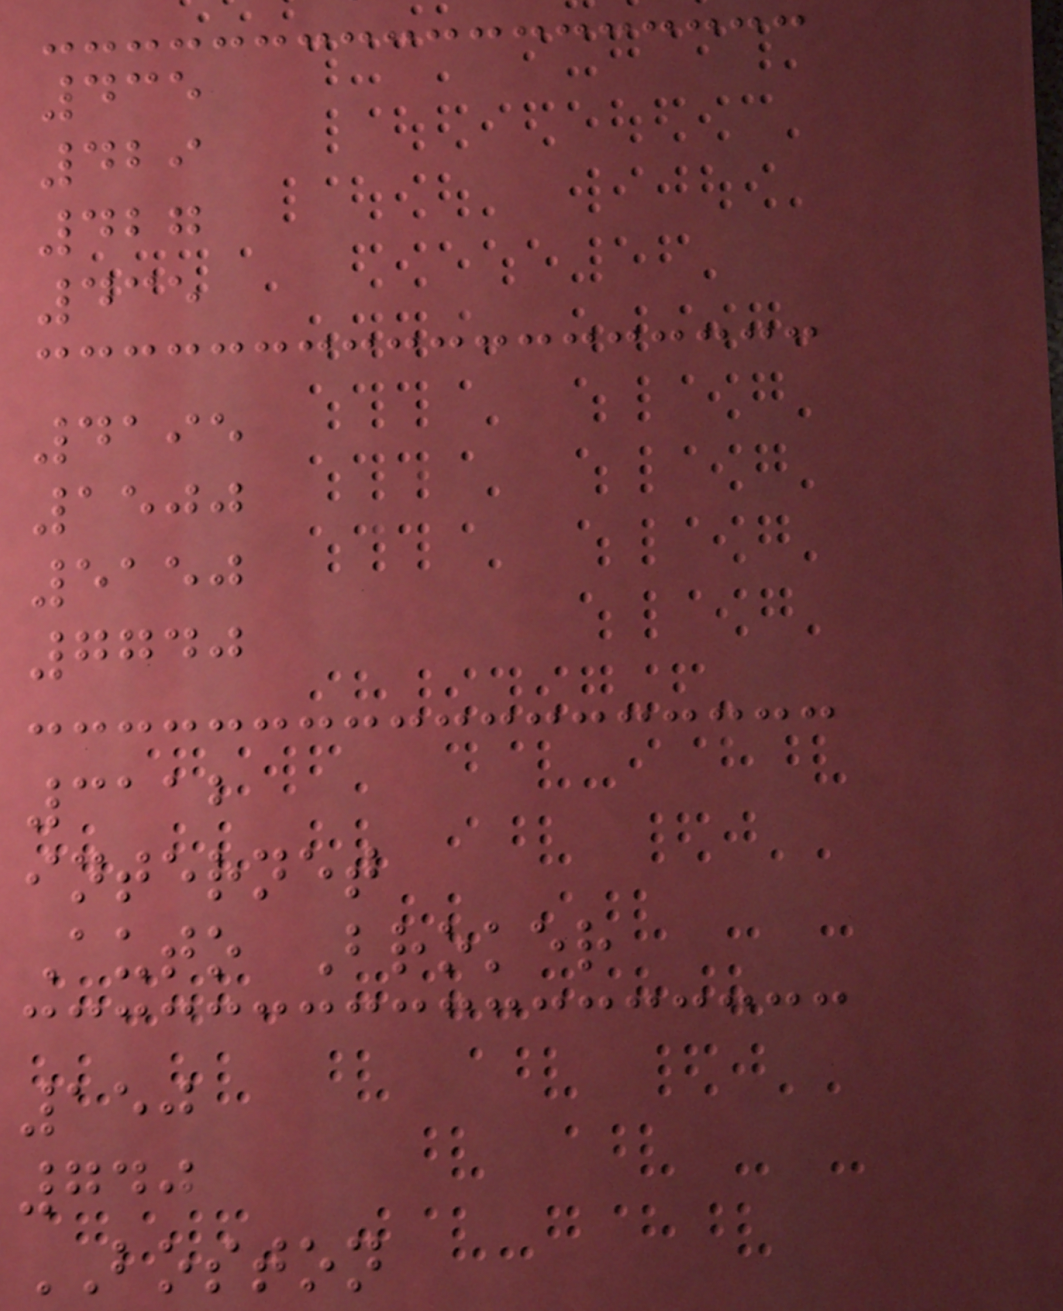435
429
427
435
4195
1500
5150
7740
3112
internet
Auto Broker
150
740
BOSTON
